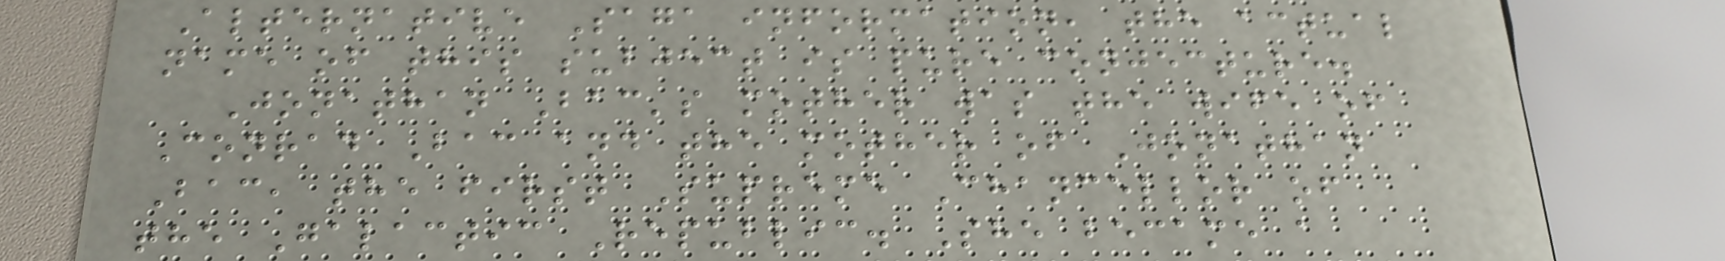Alternative Saga information, the actual
name of this subject is pure conjecture.
Jonathan Bac's mother was the wife of
Conrad Bac and the mother of Jonathan
Bac, the first Supreme Chancellor of
the Galactic Republic. She became a
